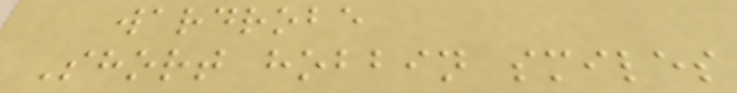wardrobe
Short hobbin smiles
